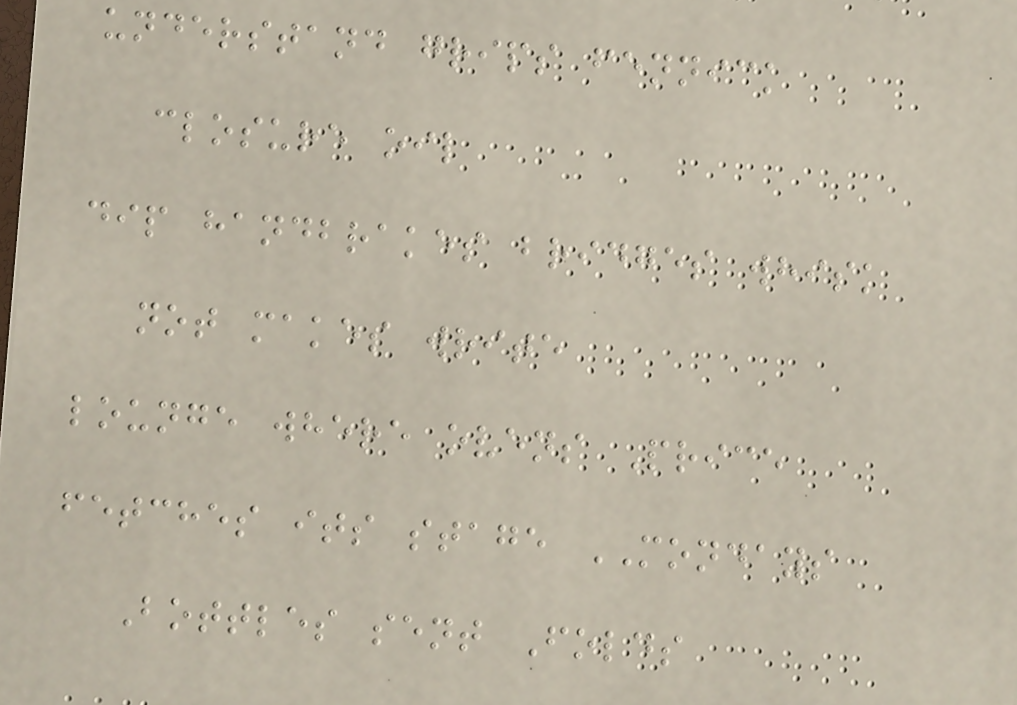understand grips fennick
closure oil
dip handbrakes bridges whisk
not makes write
lounge where ovens Price
fetches its stage MONDAYS
Bottles sent Folds
